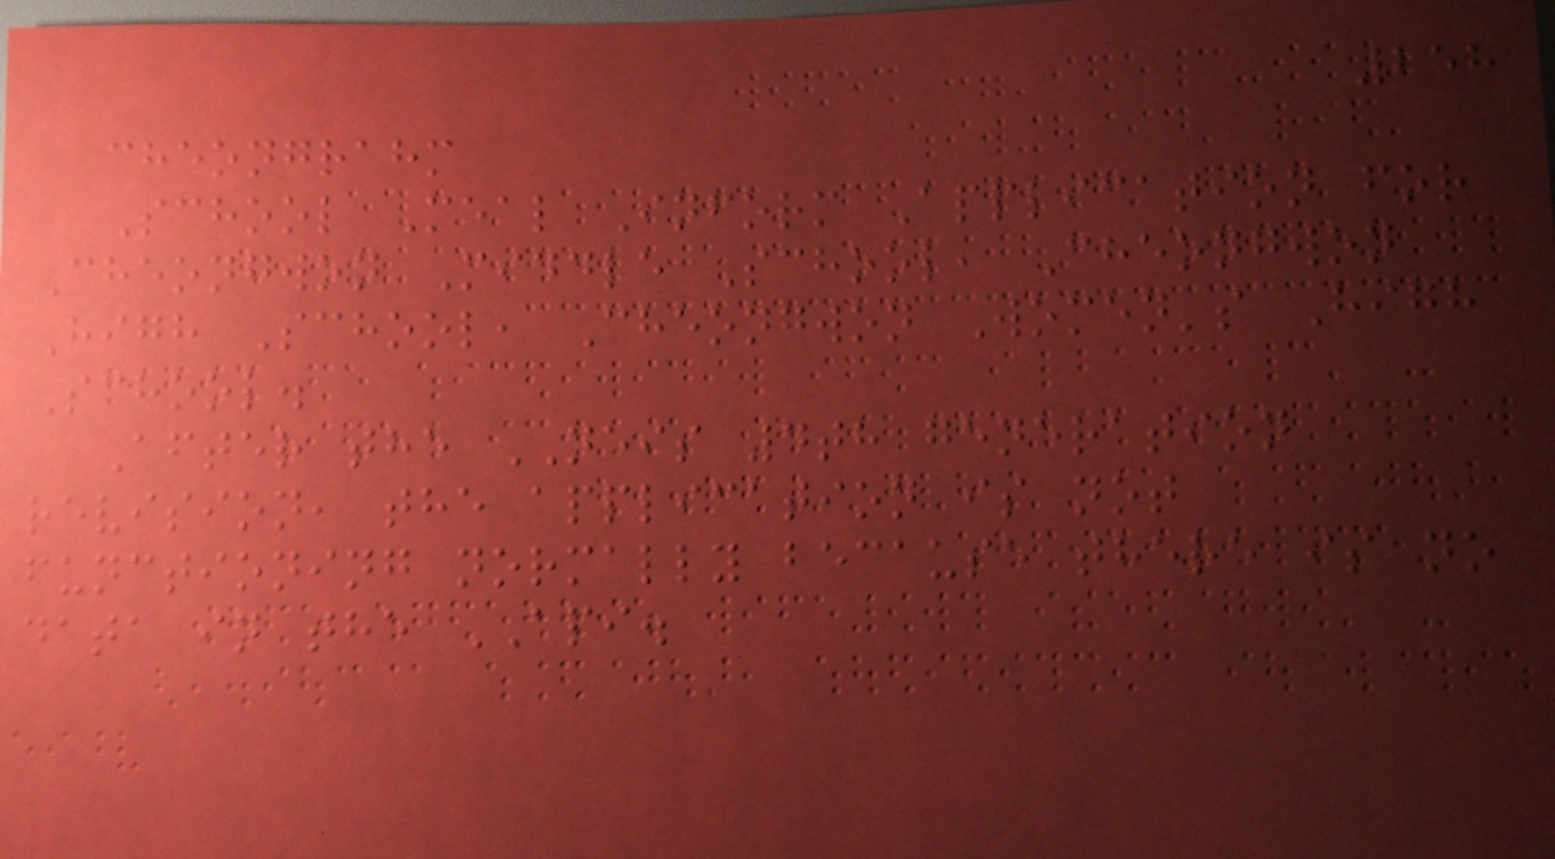258
cheongrahm
School Meal Inform Application for
Cheongwon Middle School, Cheongwon
High School, Cheongwon Women's High
School.
After the NEIS 4th generation
revision, the application is not
functioning normally because there is no
data in the API.
